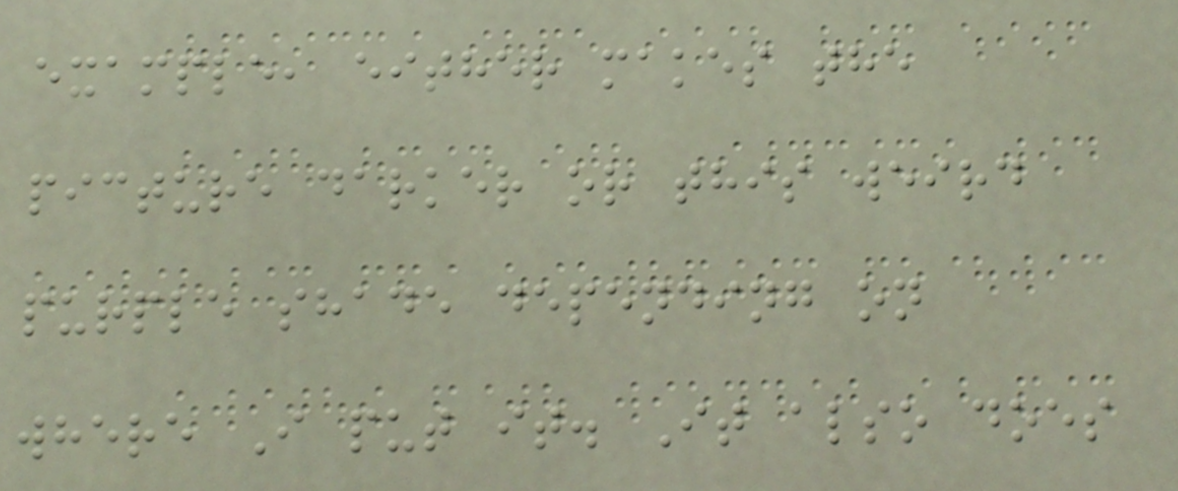example, either makes the
picture darker or this weird
purple shade depending on
where I put it. It also does
